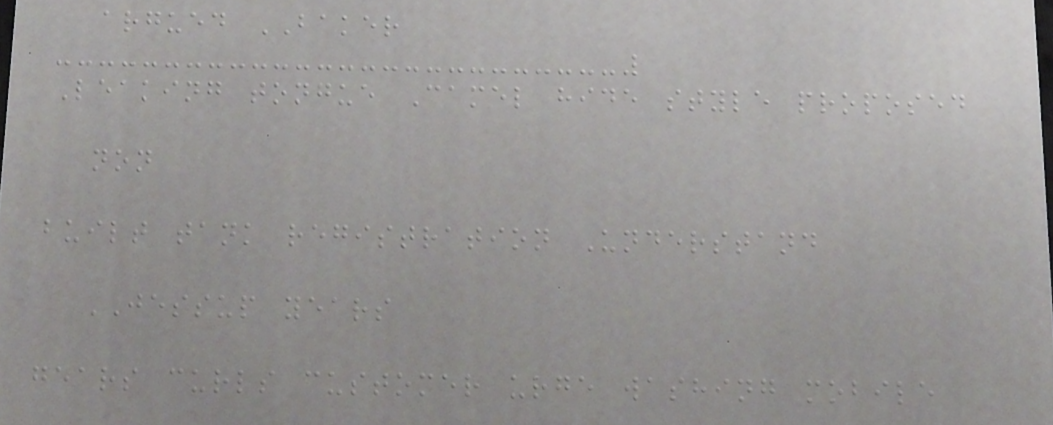argued BAKER
Leaking tongue Camel hide style proposed
non
built tank registration Understand
JESSUP years
gears curls customer urge washing mobile
